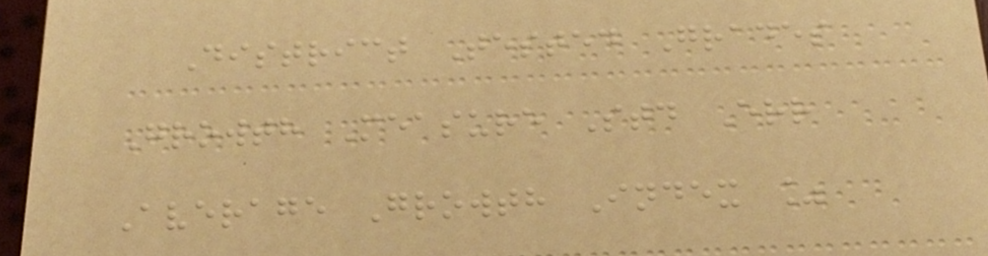District Tested Grades
Growth Measure Std Err
Average Growth Index %
